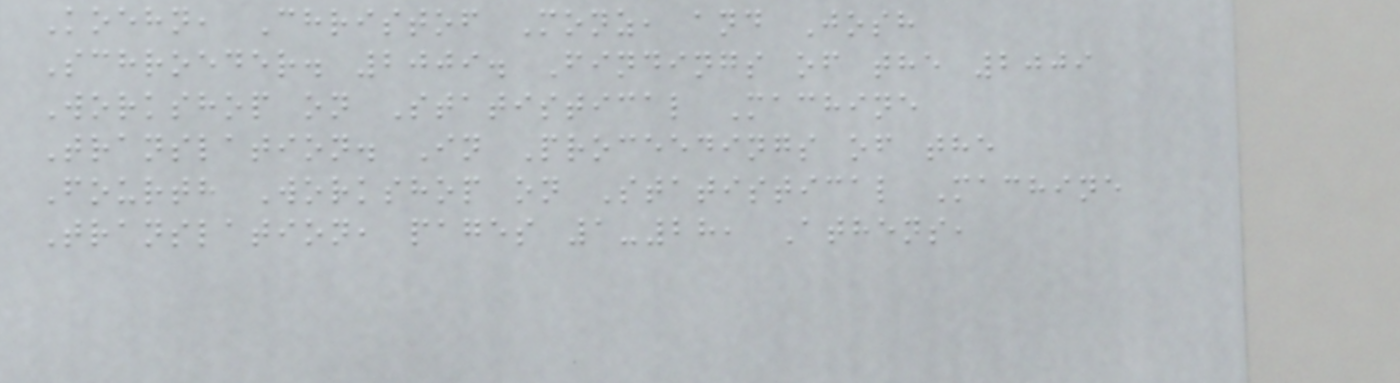Koehn, Christof Monz, and Josh
Schroeder. 2009. Findings of the 2009
Workshop on Statistical Machine
Translation. In Proceedings of the
Fourth Workshop on Statistical Machine
Translation, pages 1-28, Athens,
